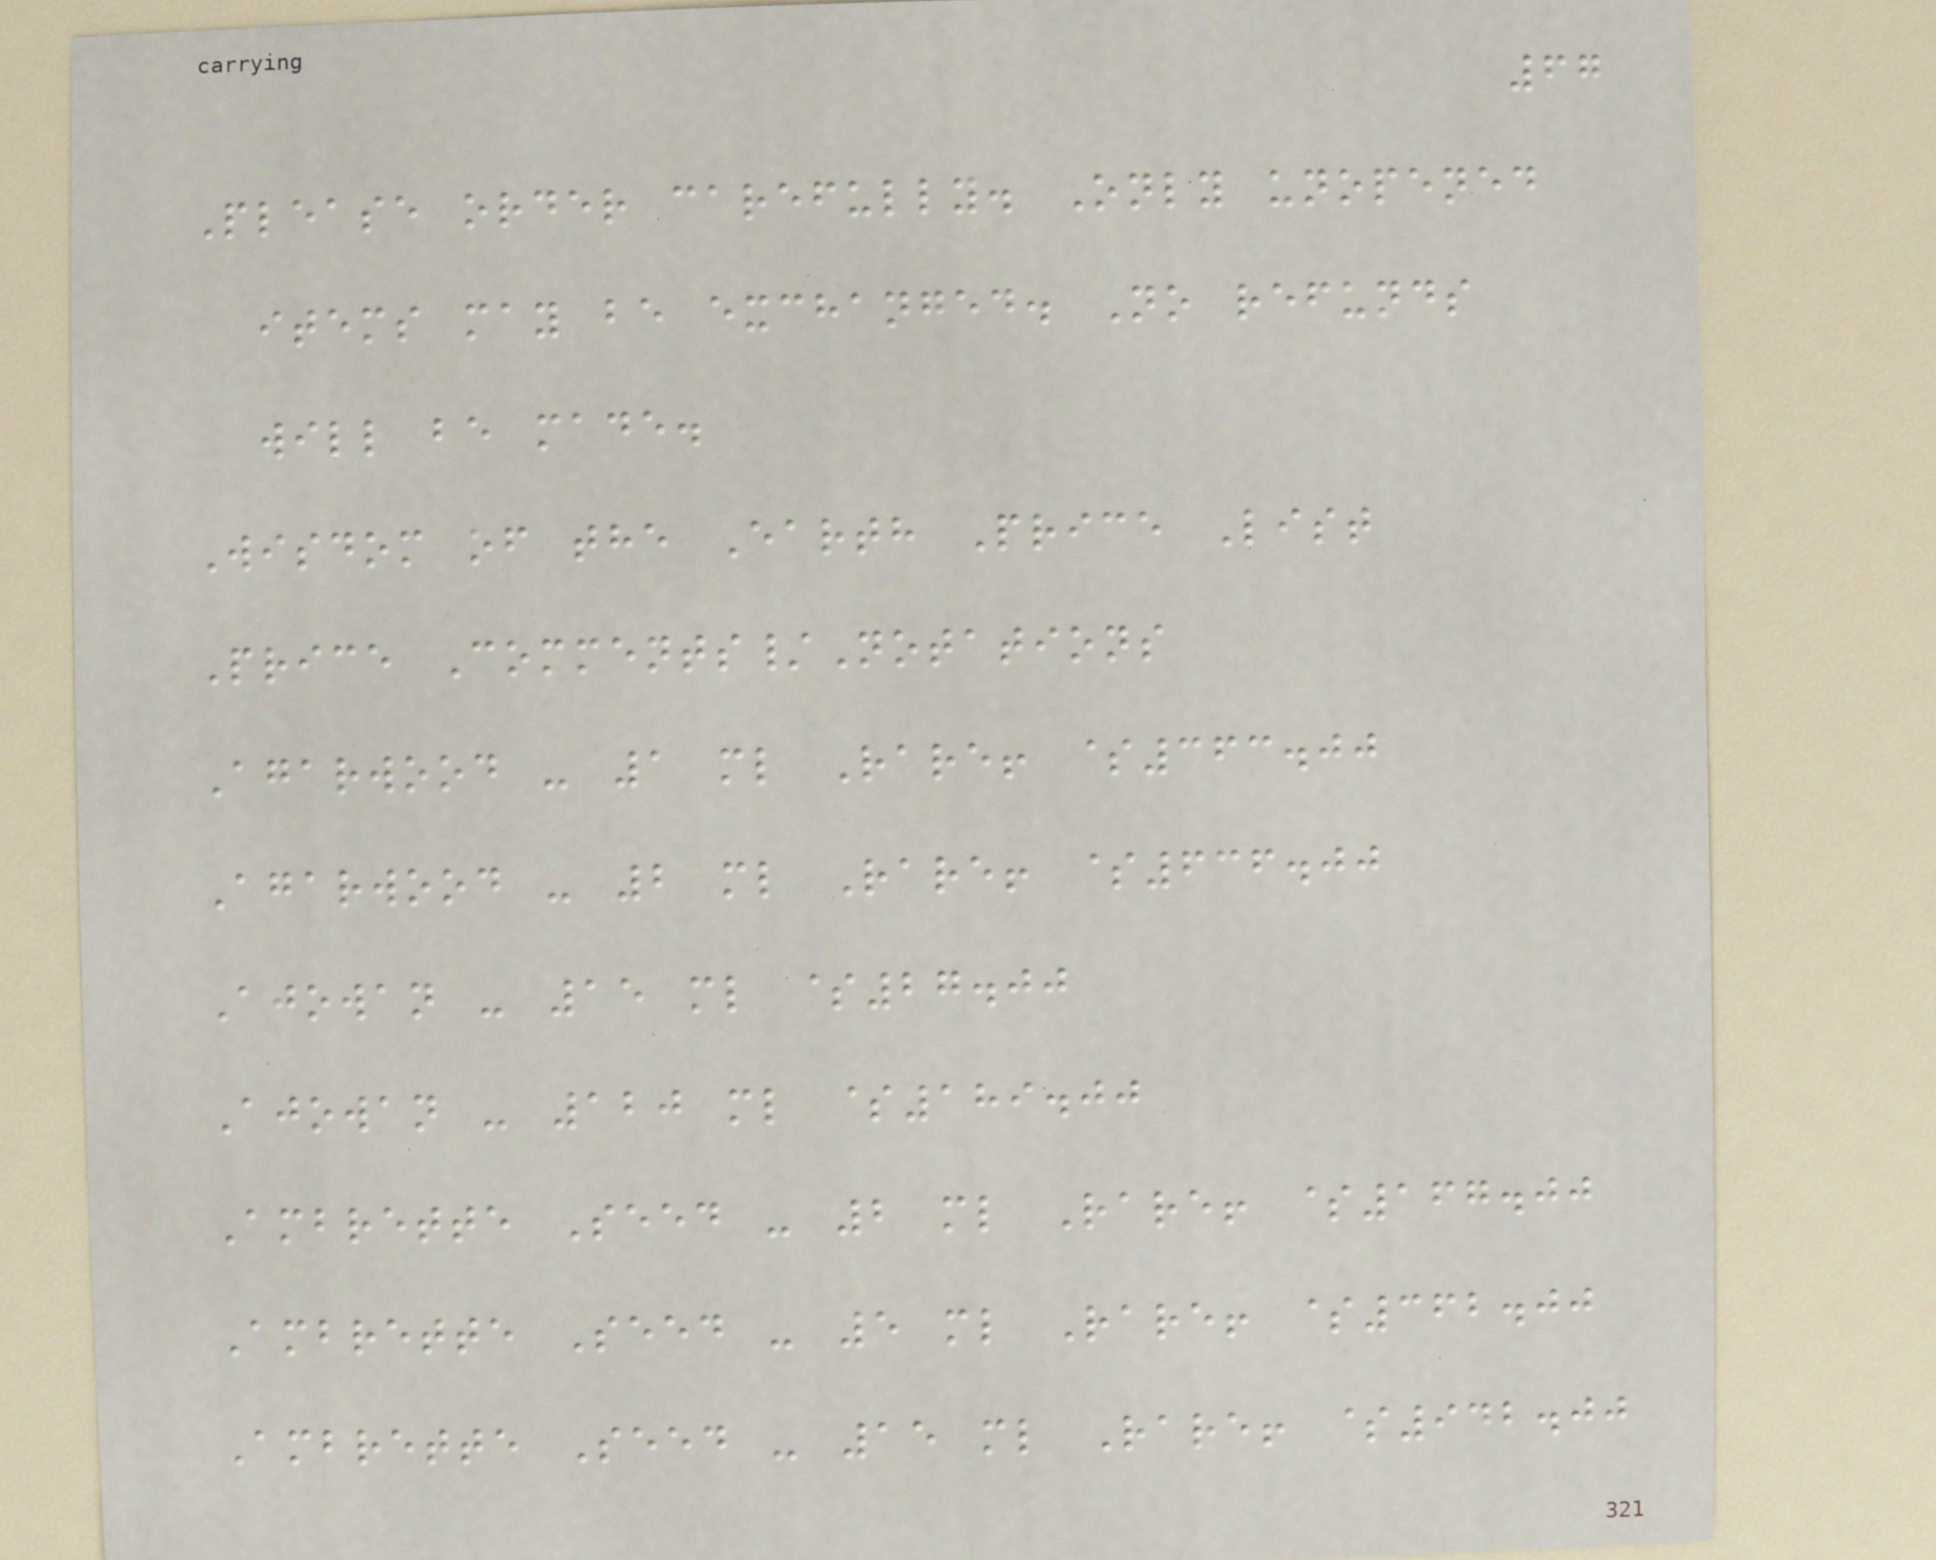67
Please order carefully. Only unopened
items may be exchanged. No refunds
will be made.
Wisdom of the Earth Price List
Price Comments/Notations
Agarwood - 1 ml Rare! $363.00
Agarwood - 2 ml Rare! $636.00
Ajowan - 15 ml $27.00
Ajowan - 120 ml $189.00
Ambrette Seed - 2 ml Rare! $167.00
Ambrette Seed - 5 ml Rare! $362.00
Ambrette Seed - 15 ml Rare! $942.00
